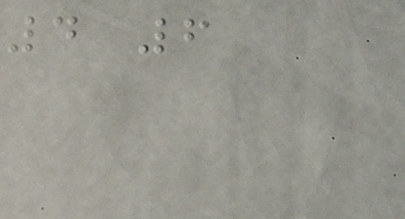4 6
